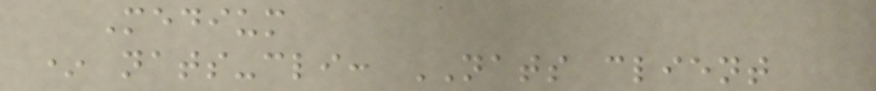Medium
* nats-cli: NATS client
